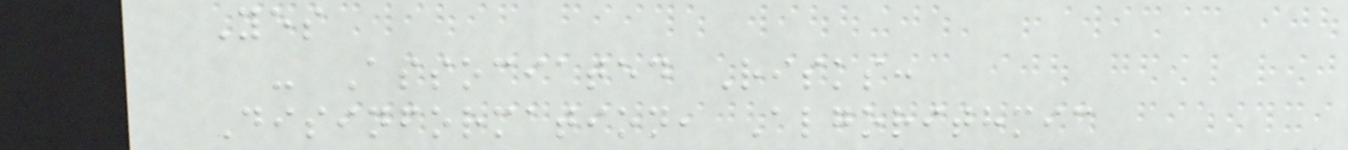Yes
- Associated Risks:
Disinformation, Algorithmic
